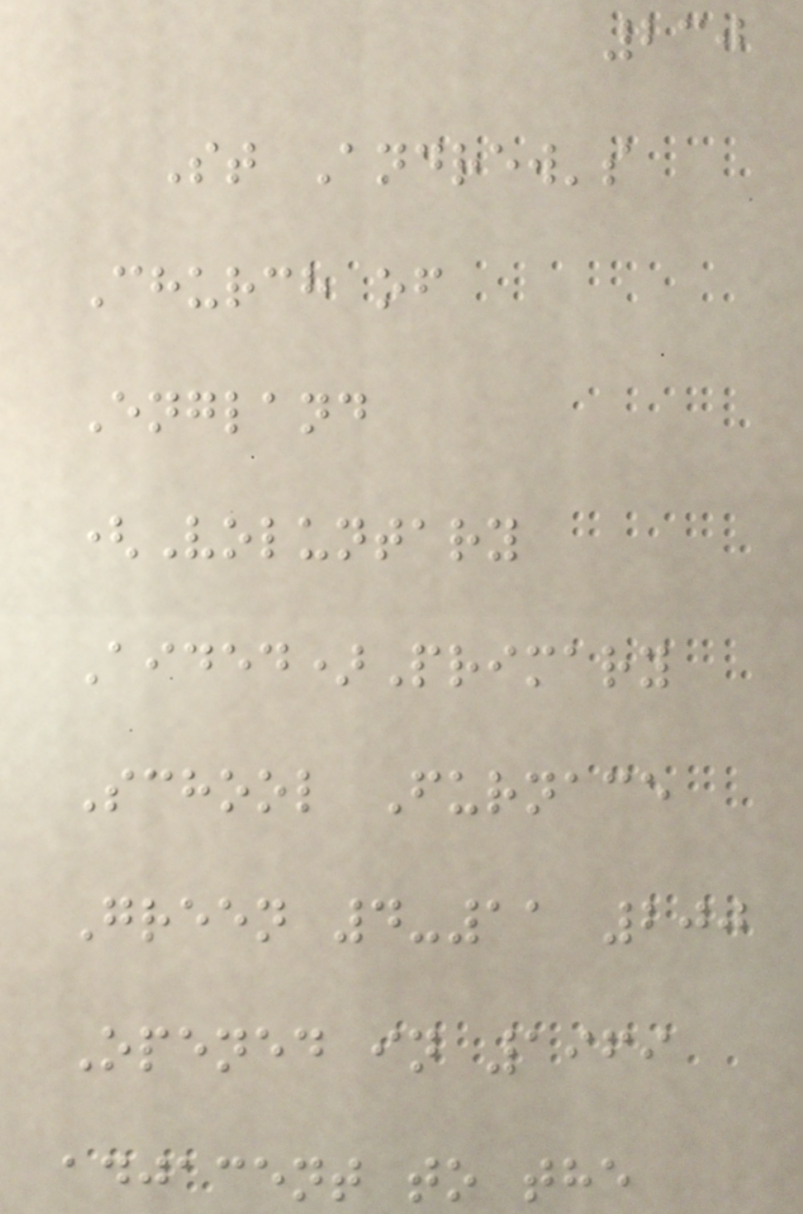230
St Andrew's
Church of
England
(Voluntary
Aided)Primary
School Furnace
Green 4-11 200
Opened in 1969
adjacent to the
